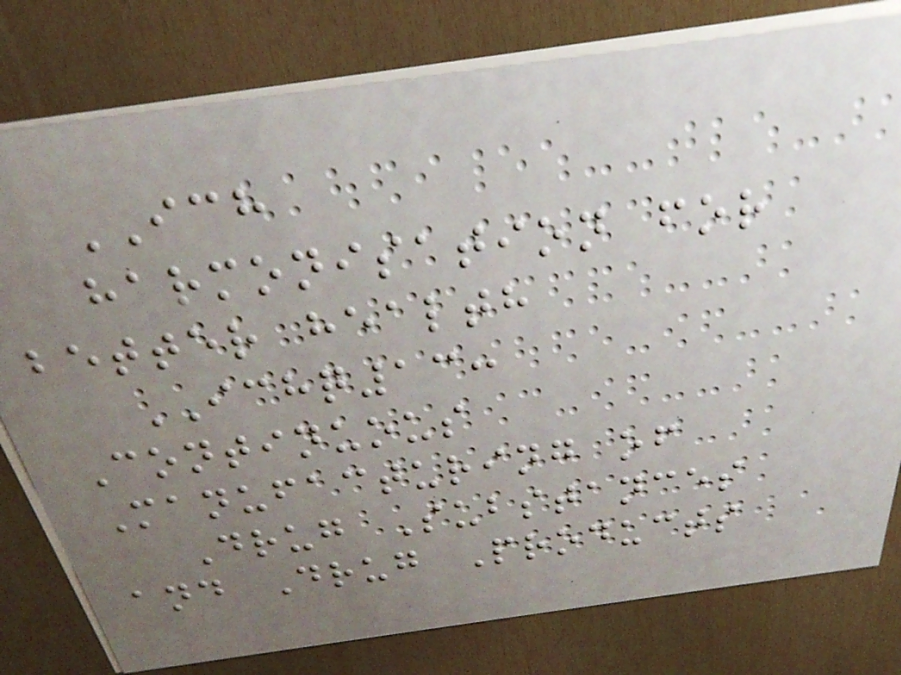ICH
harmonisation for
better health
ICHQ13:
Continuous
Manufacturing of
Drug Substances
and Drug Products
